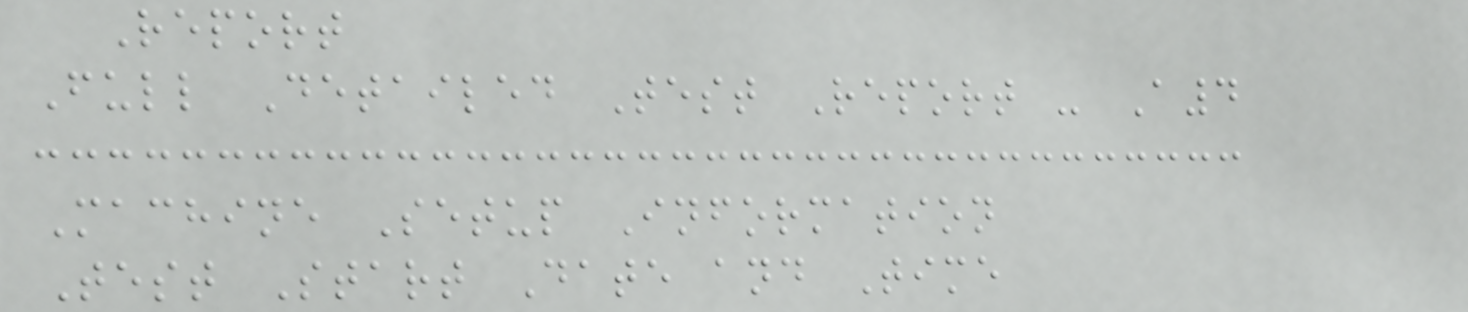Report
Full Detailed Test Report - A4
Machine Setup Information
Test Start Date and Time
